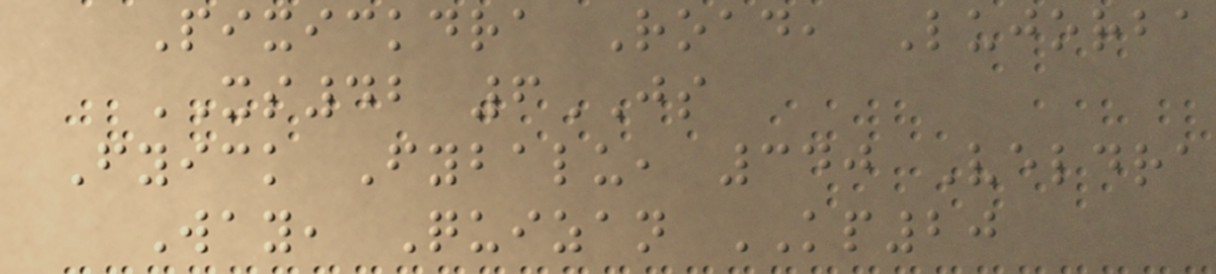Pixickdra Road, Lujorba
XS42 6JS
Fyick Fybalu, 340 Veldra
Way, Quizan KP20
